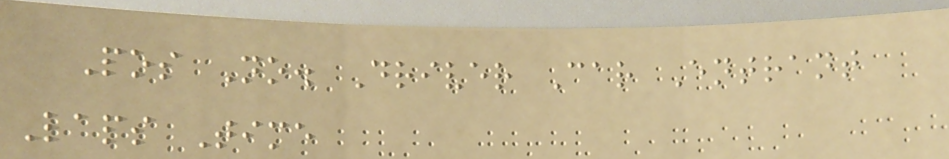Pos No. Driver Car Entrant
Laps Time
